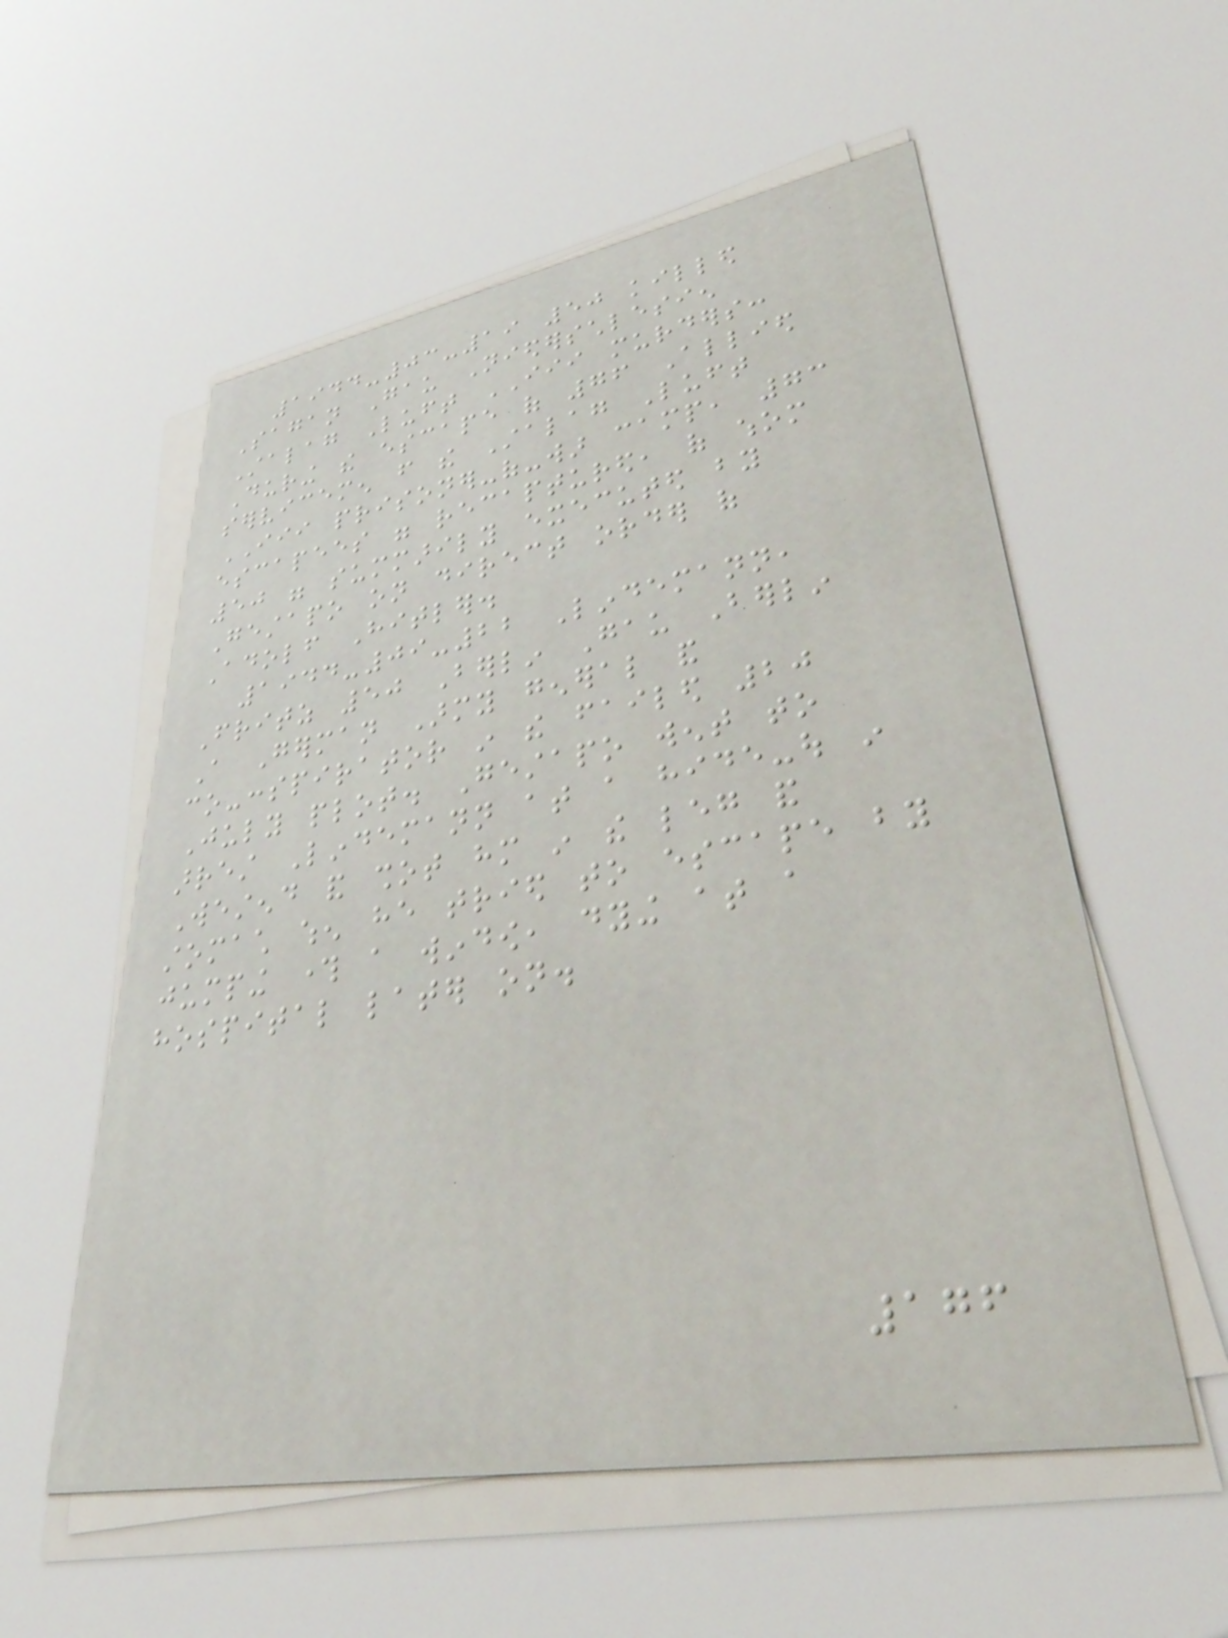1944-03-19 50 killed
Sagan Gau Niederschlesien
Stalag Luft III murders:
During the escape of 76 Allied
servicemen from the Stalag Luft
III prisoner-of-war camp, 73
escapees were recaptured, of whom
50 were summarily executed by
Gestapo on direct order of
Adolf Hitler.
1944-09-22 Lindemann,
Fritz 50 Berlin Gau Berlin
A German Army general and
co-conspirator in the failed 20
July plot. Gestapo went to
arrest Lindemann at a hide-out in
Westend and shot him in the leg and
stomach when he tried to escape by
jumping through a window, dying at a
hospital later on.
176
